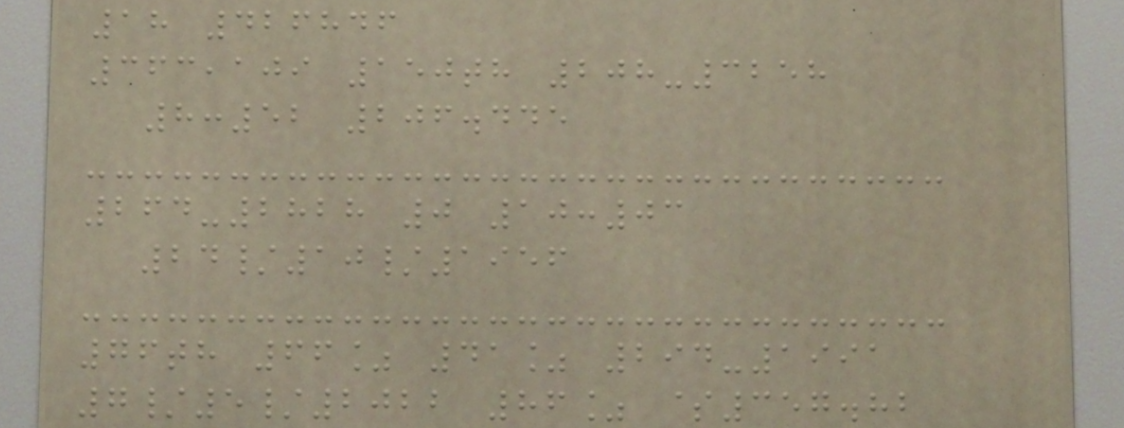18 426846
363,109 150th 208-3258
8:52 206.445
264-2828 0 10:03
24/10/1956
76th 66% 41% 294-1991
7/5/2022 86% $357.82
